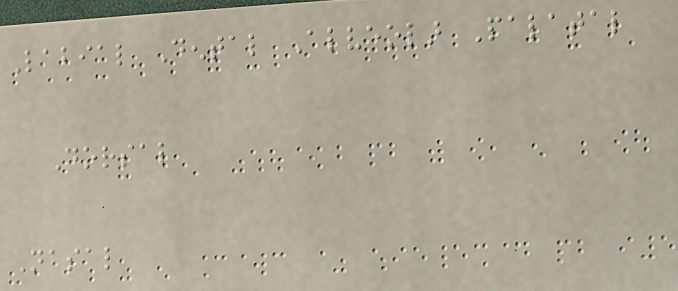Labial Dental Alveolar Palatal
Dorsal
Nasal
